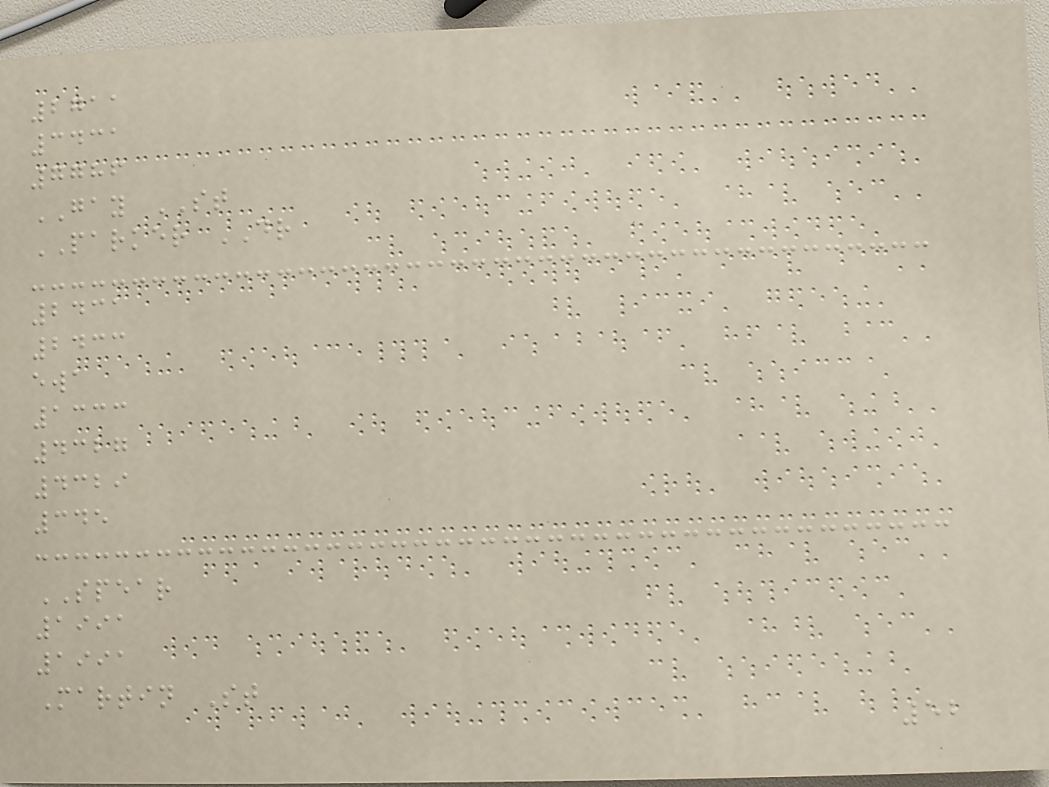2711
3431
7786
GAY ST
PARKER DR
2431
2433
ewa
1333
4327
4329
345
SPEAR
1991
1991
Martin St
52
